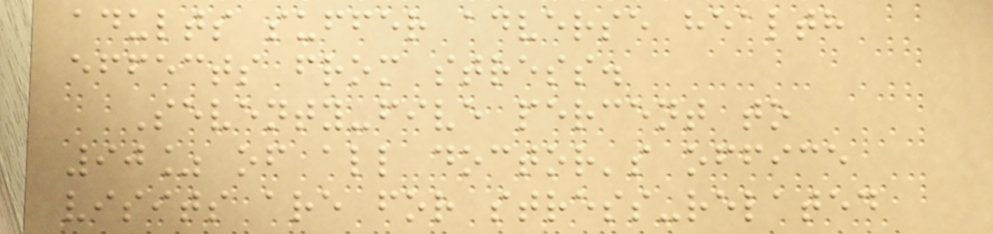adults suffer adverse health
effects from stress.
Seventy-five percent to
90% of all doctor's office
visits are for stress-related
